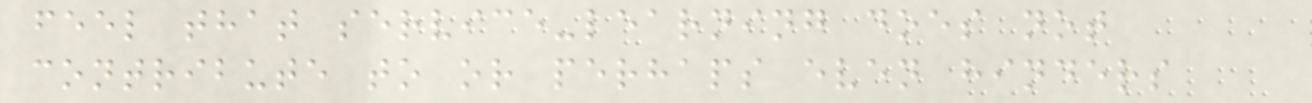feel that service-learning does not
contribute to or perhaps even hinders
